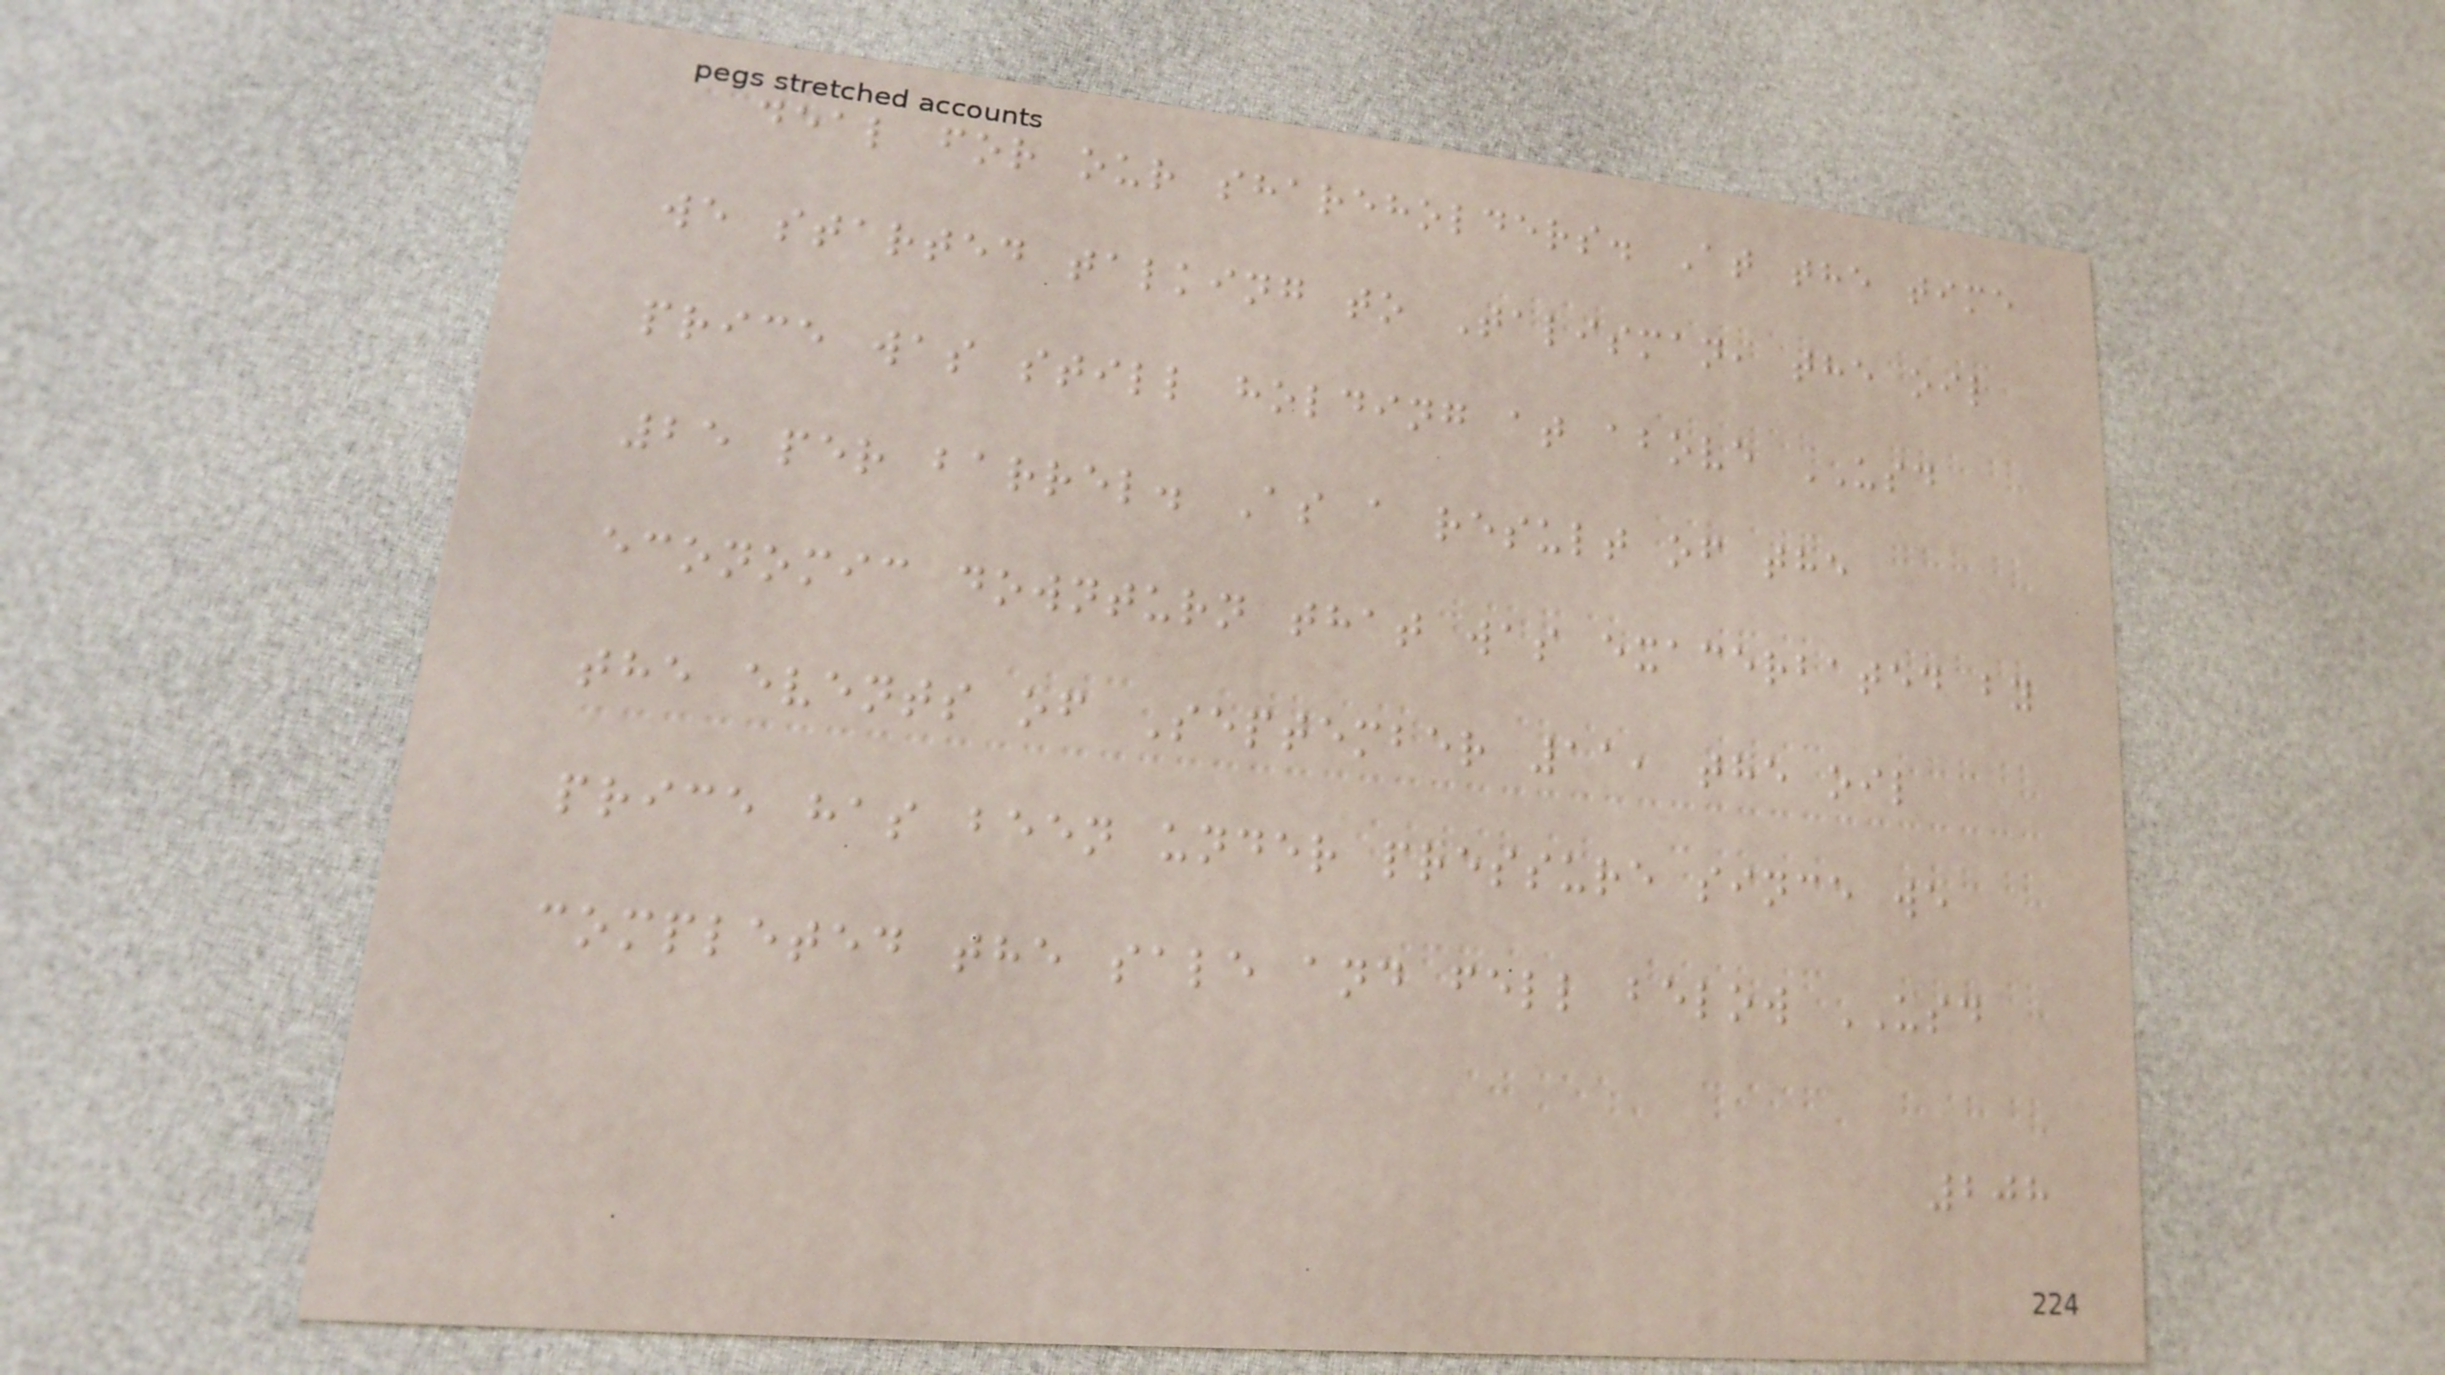deal for our shareholders. At the time
we started talking to Talisman, the oil
price was still holding at above USD
25 per barrel. As a result of the
economic downturn that was exacerbated by
the events of September 11, the oil
price has been under pressure since we
completed the sale and fell below USD
208
